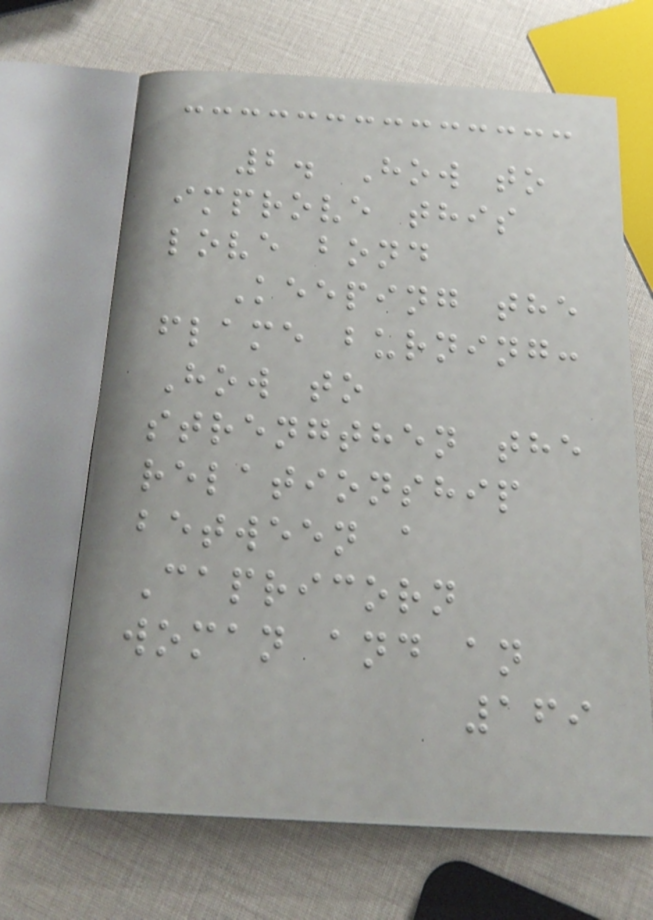2. How to
improve this
love bond
Keeping the
flame burning:
How to
strengthen the
relationship
between a
Capricorn
woman and an
169
